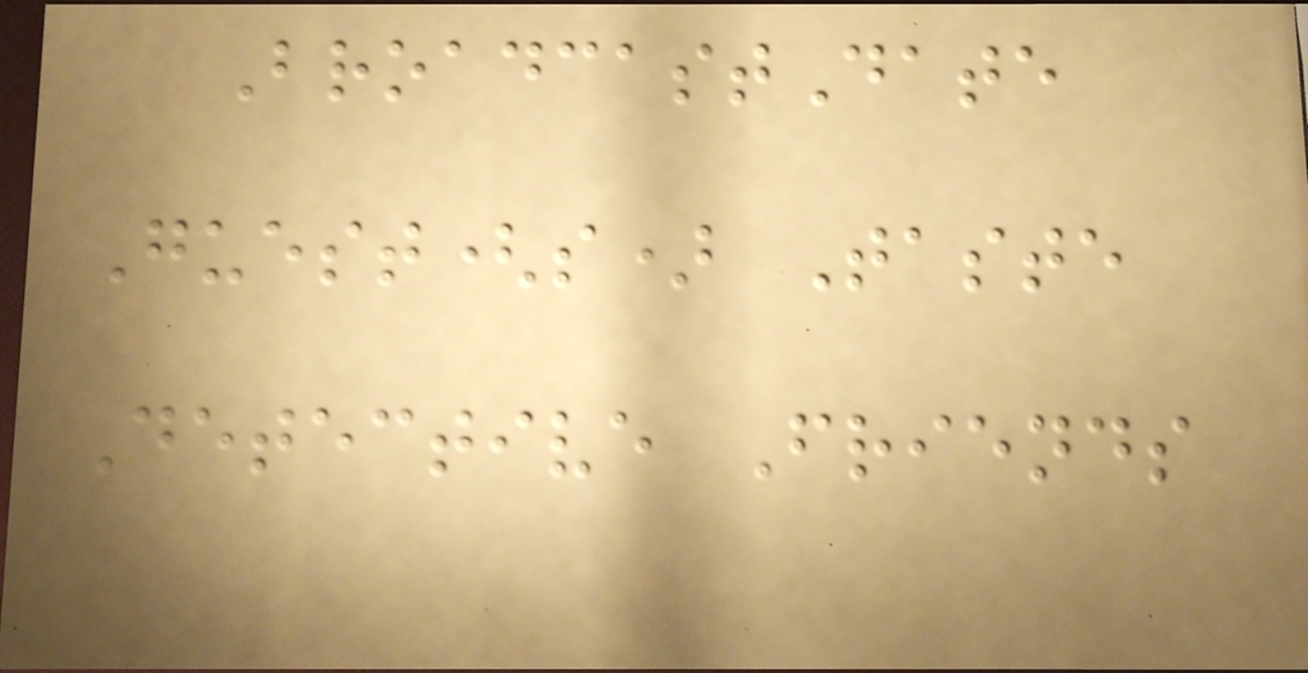BroadcastDate
Guest(s) Taste
Detective Friends
